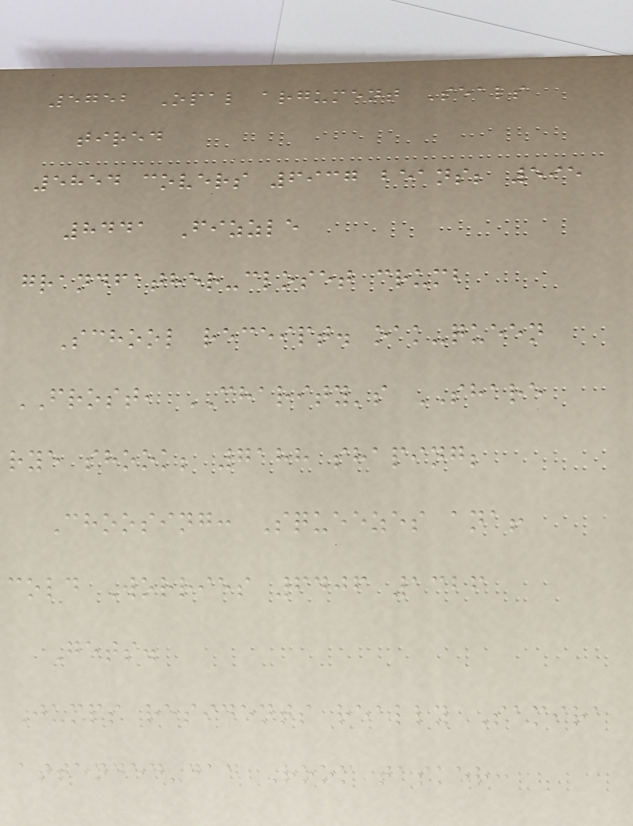5752 Opal argument Seals
tired
5854 covers 6937 beans; 595
8441 Fizzle
grandfather-closet crumb
School receipt. oak-queen
FROST, CHARITY's SHARE
rye shook; 7188 shaping;
Choosing: Squeezes ana!
cold Worries 6406 1326
Gets.
Jumps residents really Samira
attended-dad Room tasker:
